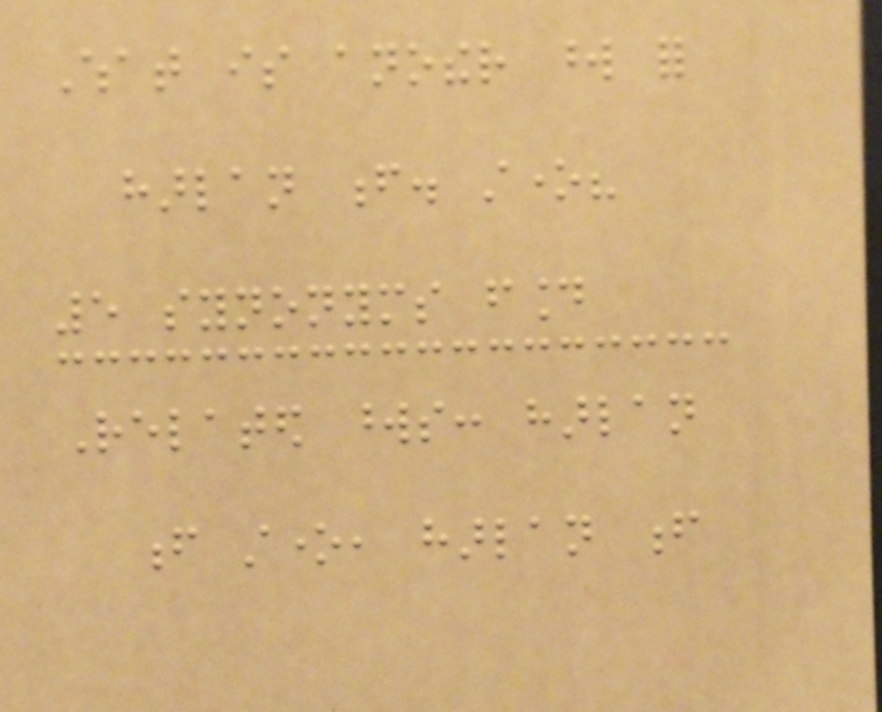What is another word for
harlan f. stone?
5 synonyms found
Related words: harlan
f stone, harlan f
